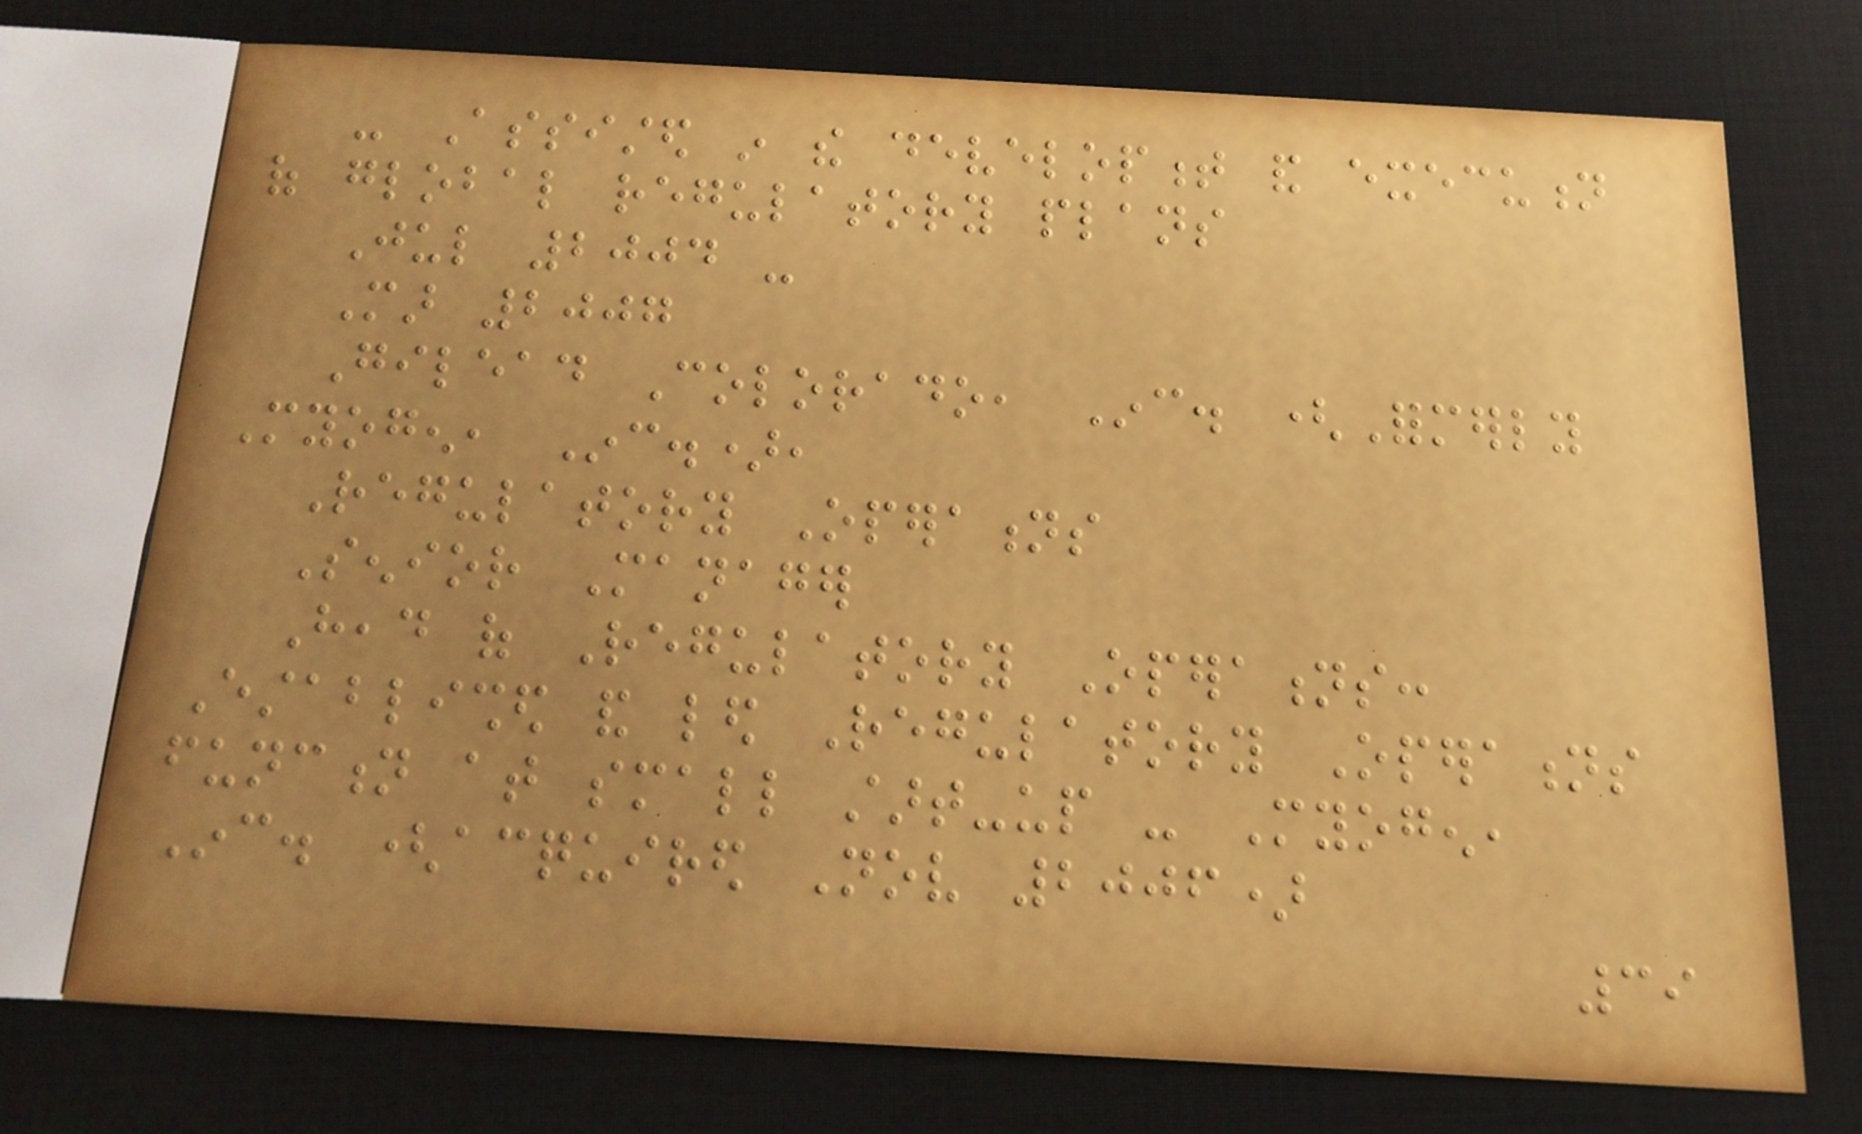- Assisted in the development and execution
of global regulatory plans
Jul 2004 -
Mar 2007
Gilead Colorado, Inc. (Formerly
Myogen, Inc.),
Regulatory Operations
Senior Manager
Head of Regulatory Operations:
Established and led Regulatory Operations
function at small start-up - Myogen,
Inc. (acquired Nov 2006)
39
